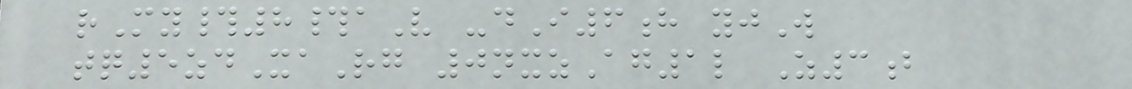rMy#8#aV -dI6h yjW
tq5zdXaRg 0nxzAg1l Z3b
